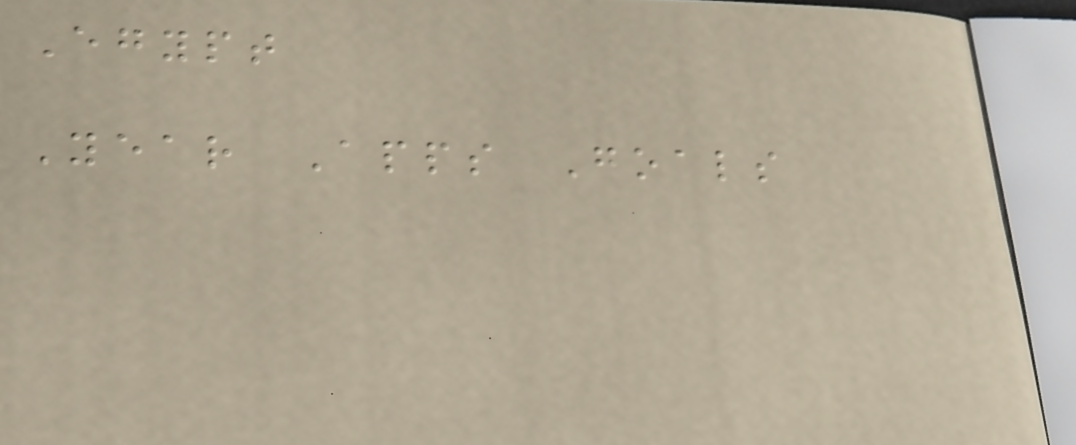Egypt
Year Apps Goals
